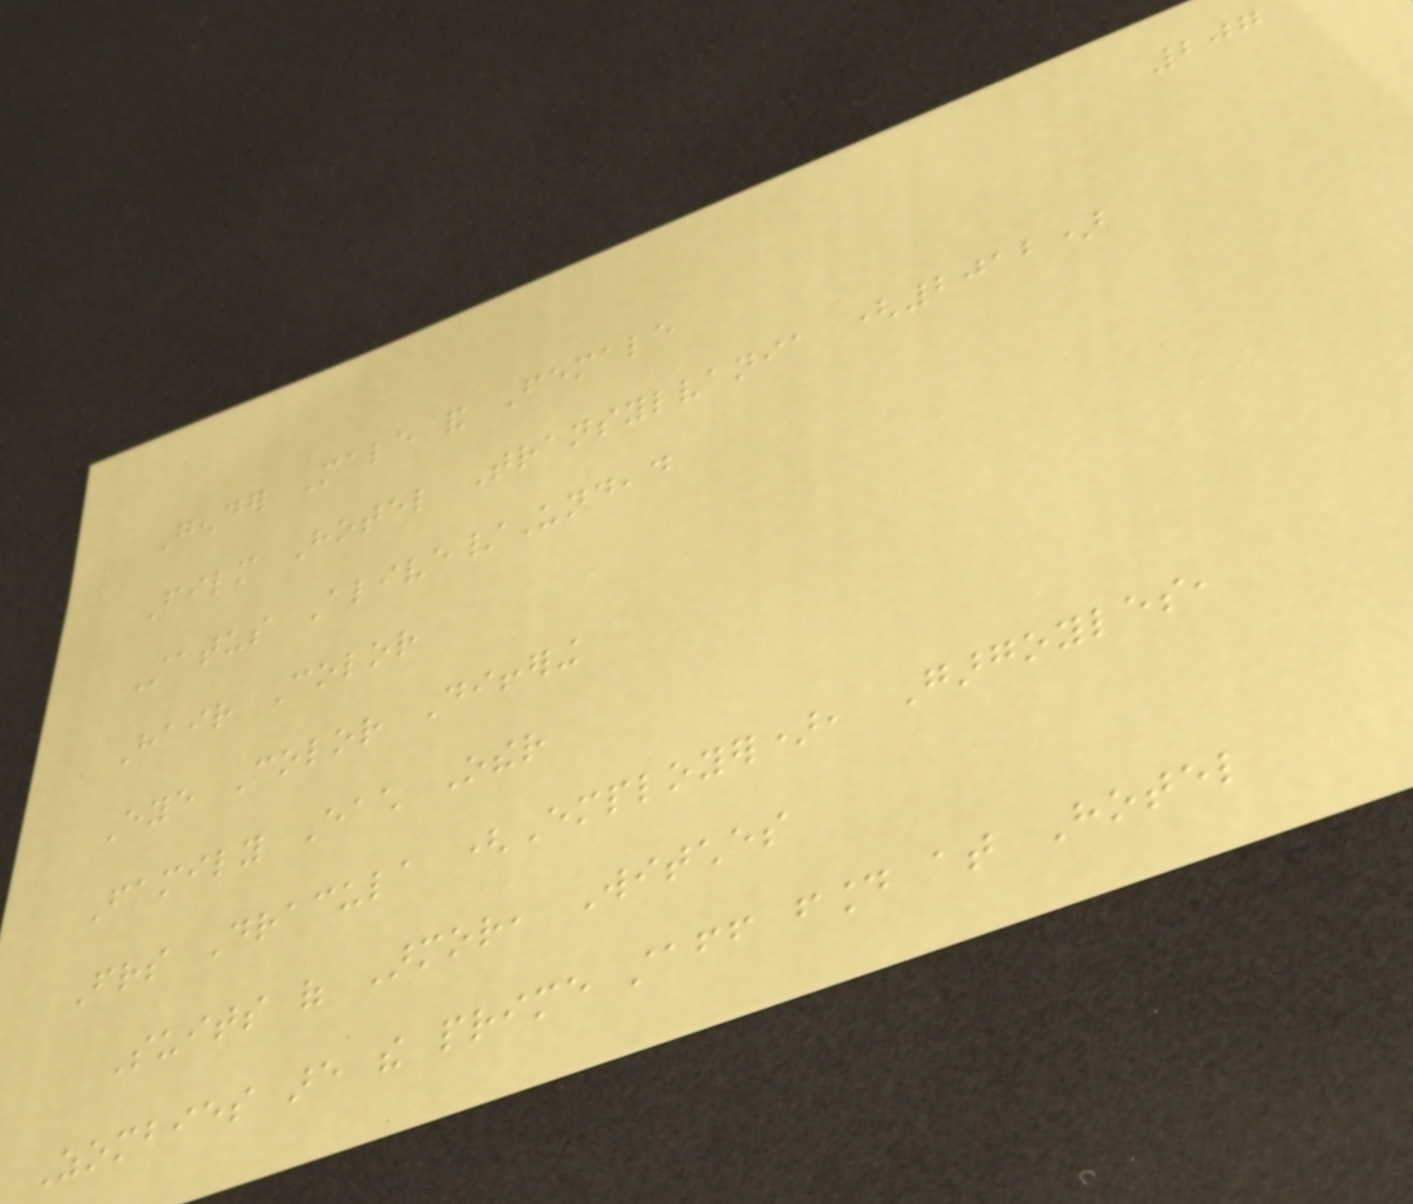207
Gender Male and Female
Film Hotel Transylvania (2012)
Status Alive/Undead
Hair Color
Eye Color Differing
Family Each Other
Friends Dracula (Employer), Gargoyles,
Suits of Armor, Witches
Zombies are the prime staff found at Hotel
